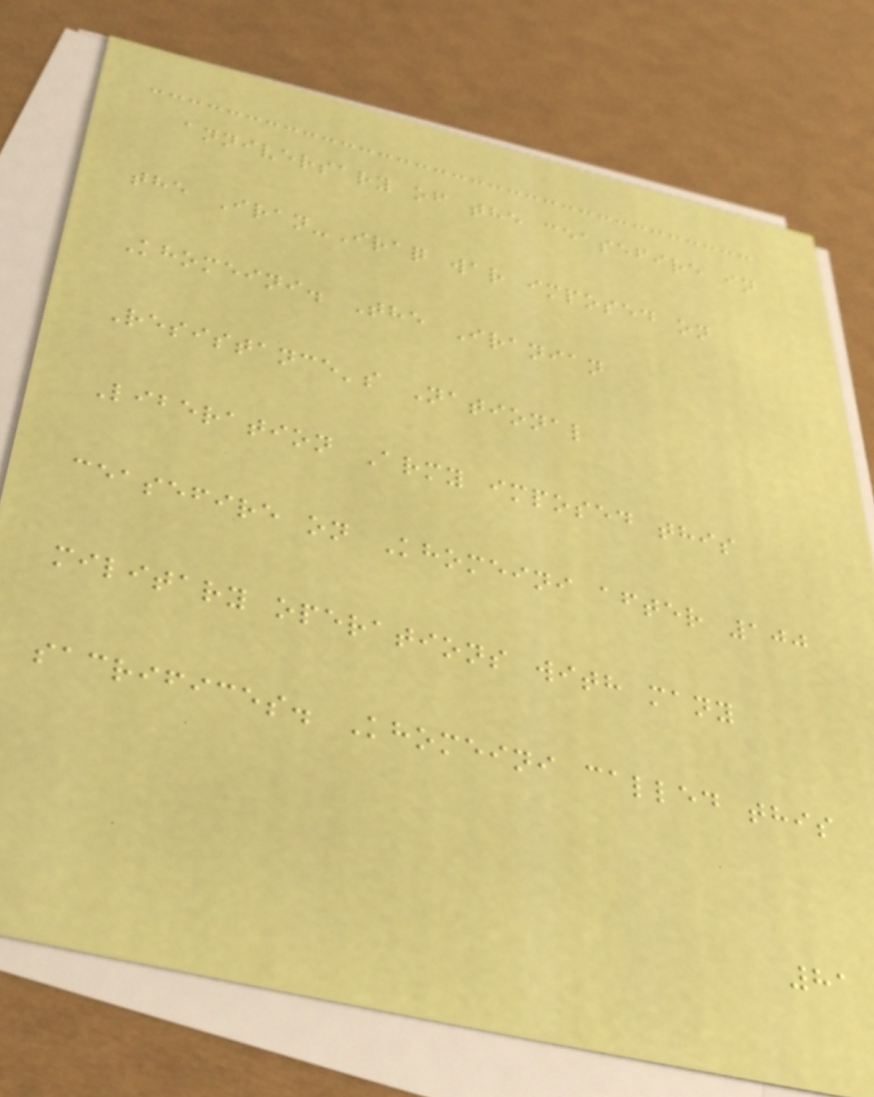anniversary of the ceasefire in
the Iran-Iraq war imposed on
Khomeini. The Iranian
Resistance's National
Liberation Army imposed this
ceasefire on Khomeini after 100
military operations with many
sacrifices. Khomeini called this
81
